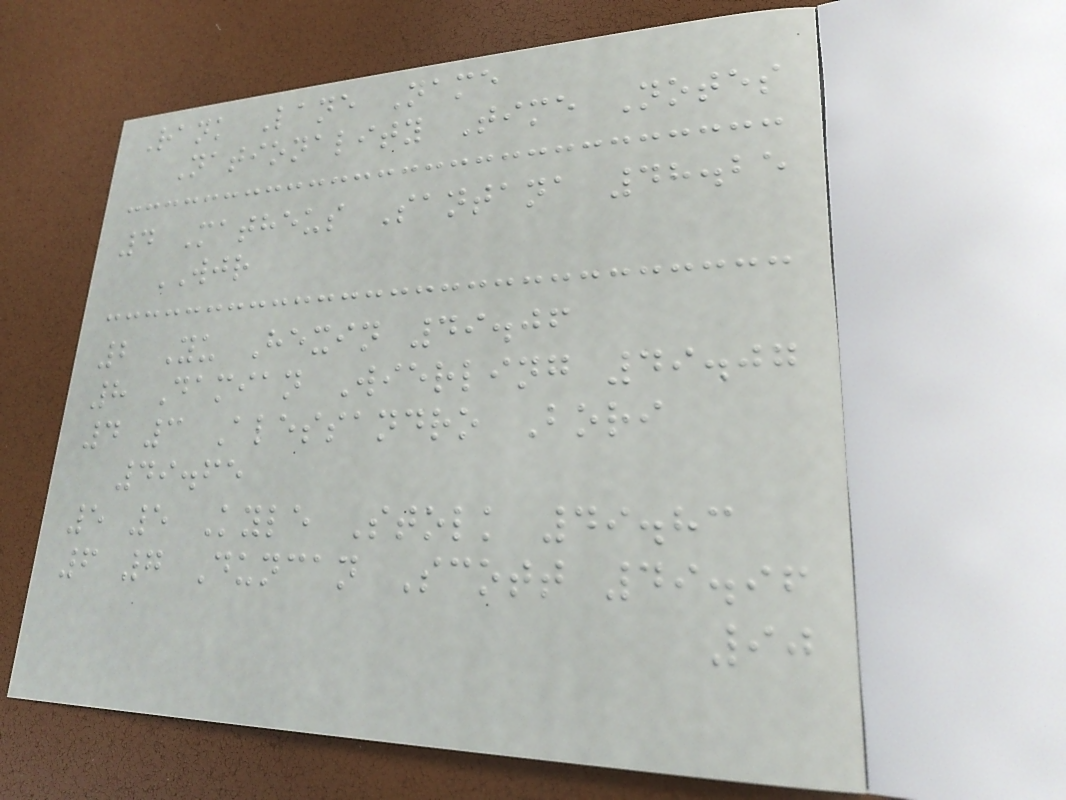Rank Lane Name
Nationality Time Notes
4 Matheus Santana 48.25
WJR
2 Yu Hexin 49.06
8 Damian Wierling 49.07
4 3 Alessandro Bori
49.65
5 5 Kyle Stolk 49.83
6 7 Duncan Scott 49.96
90
